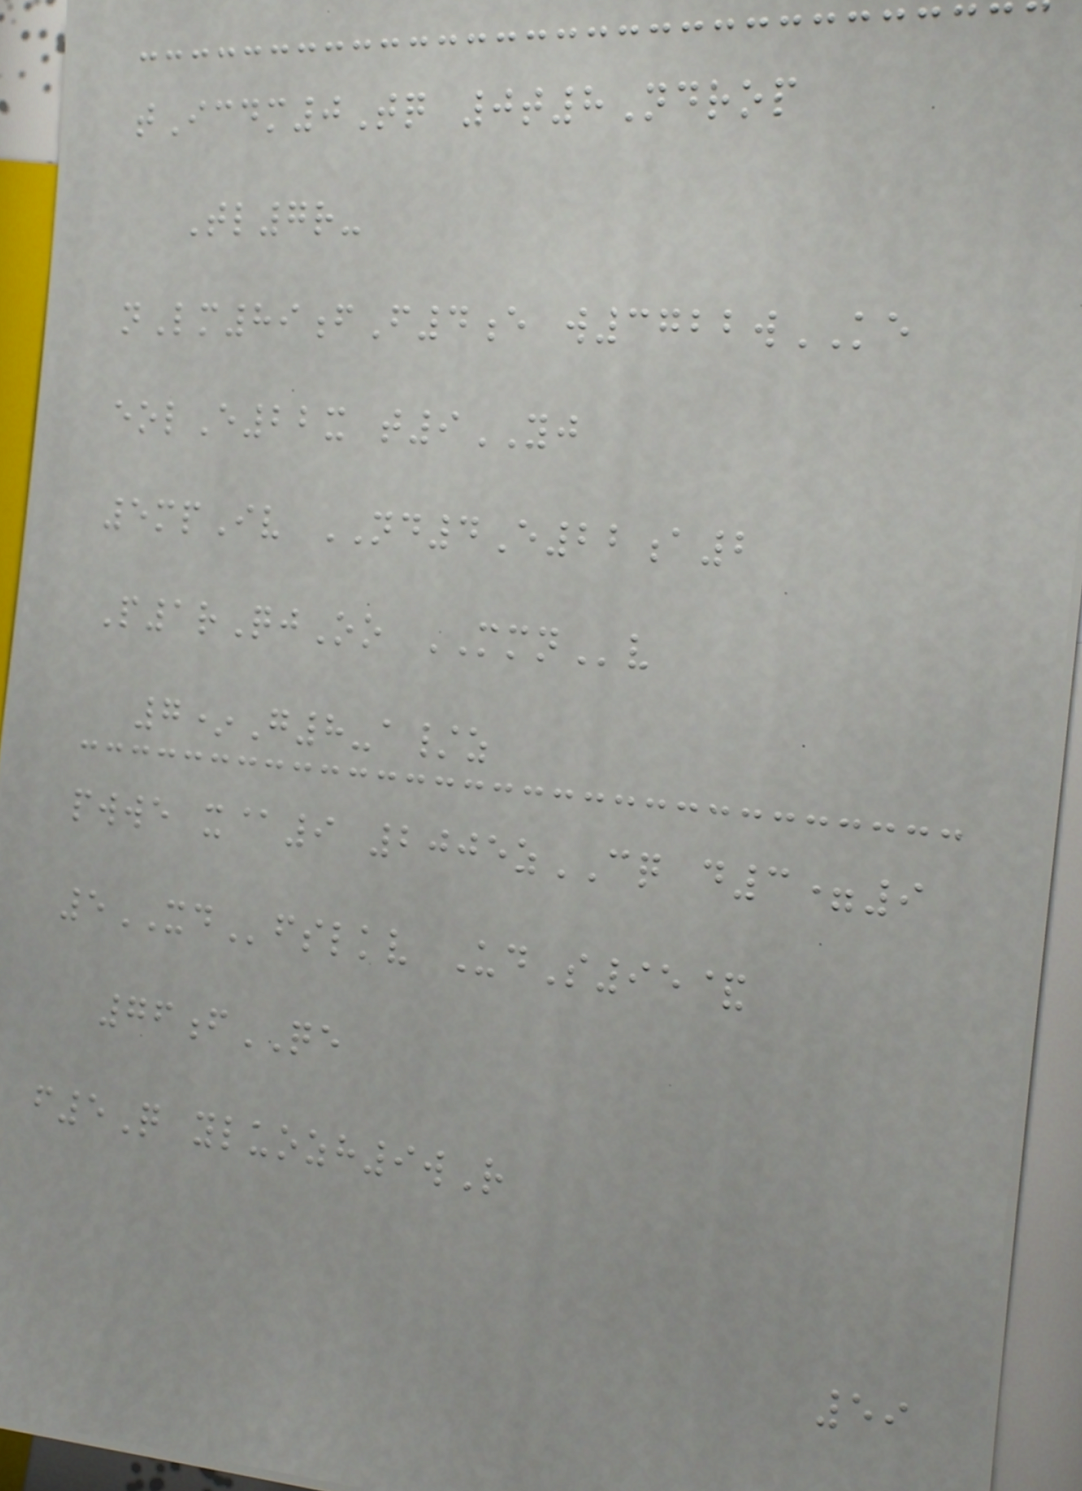tIcdm0Tq 0t8Ndrop
Tl7r-
nLm89fF4e w3722wKE
eolE22x t9YJ
5mpIv ND4E22a2
P1rQjOo MMNv
7*G8-a/z
pwwe x@9 2005zCQ d3=9
5XDfslkv UdS95&
76fQE
f5Q yluozh9wR
59
